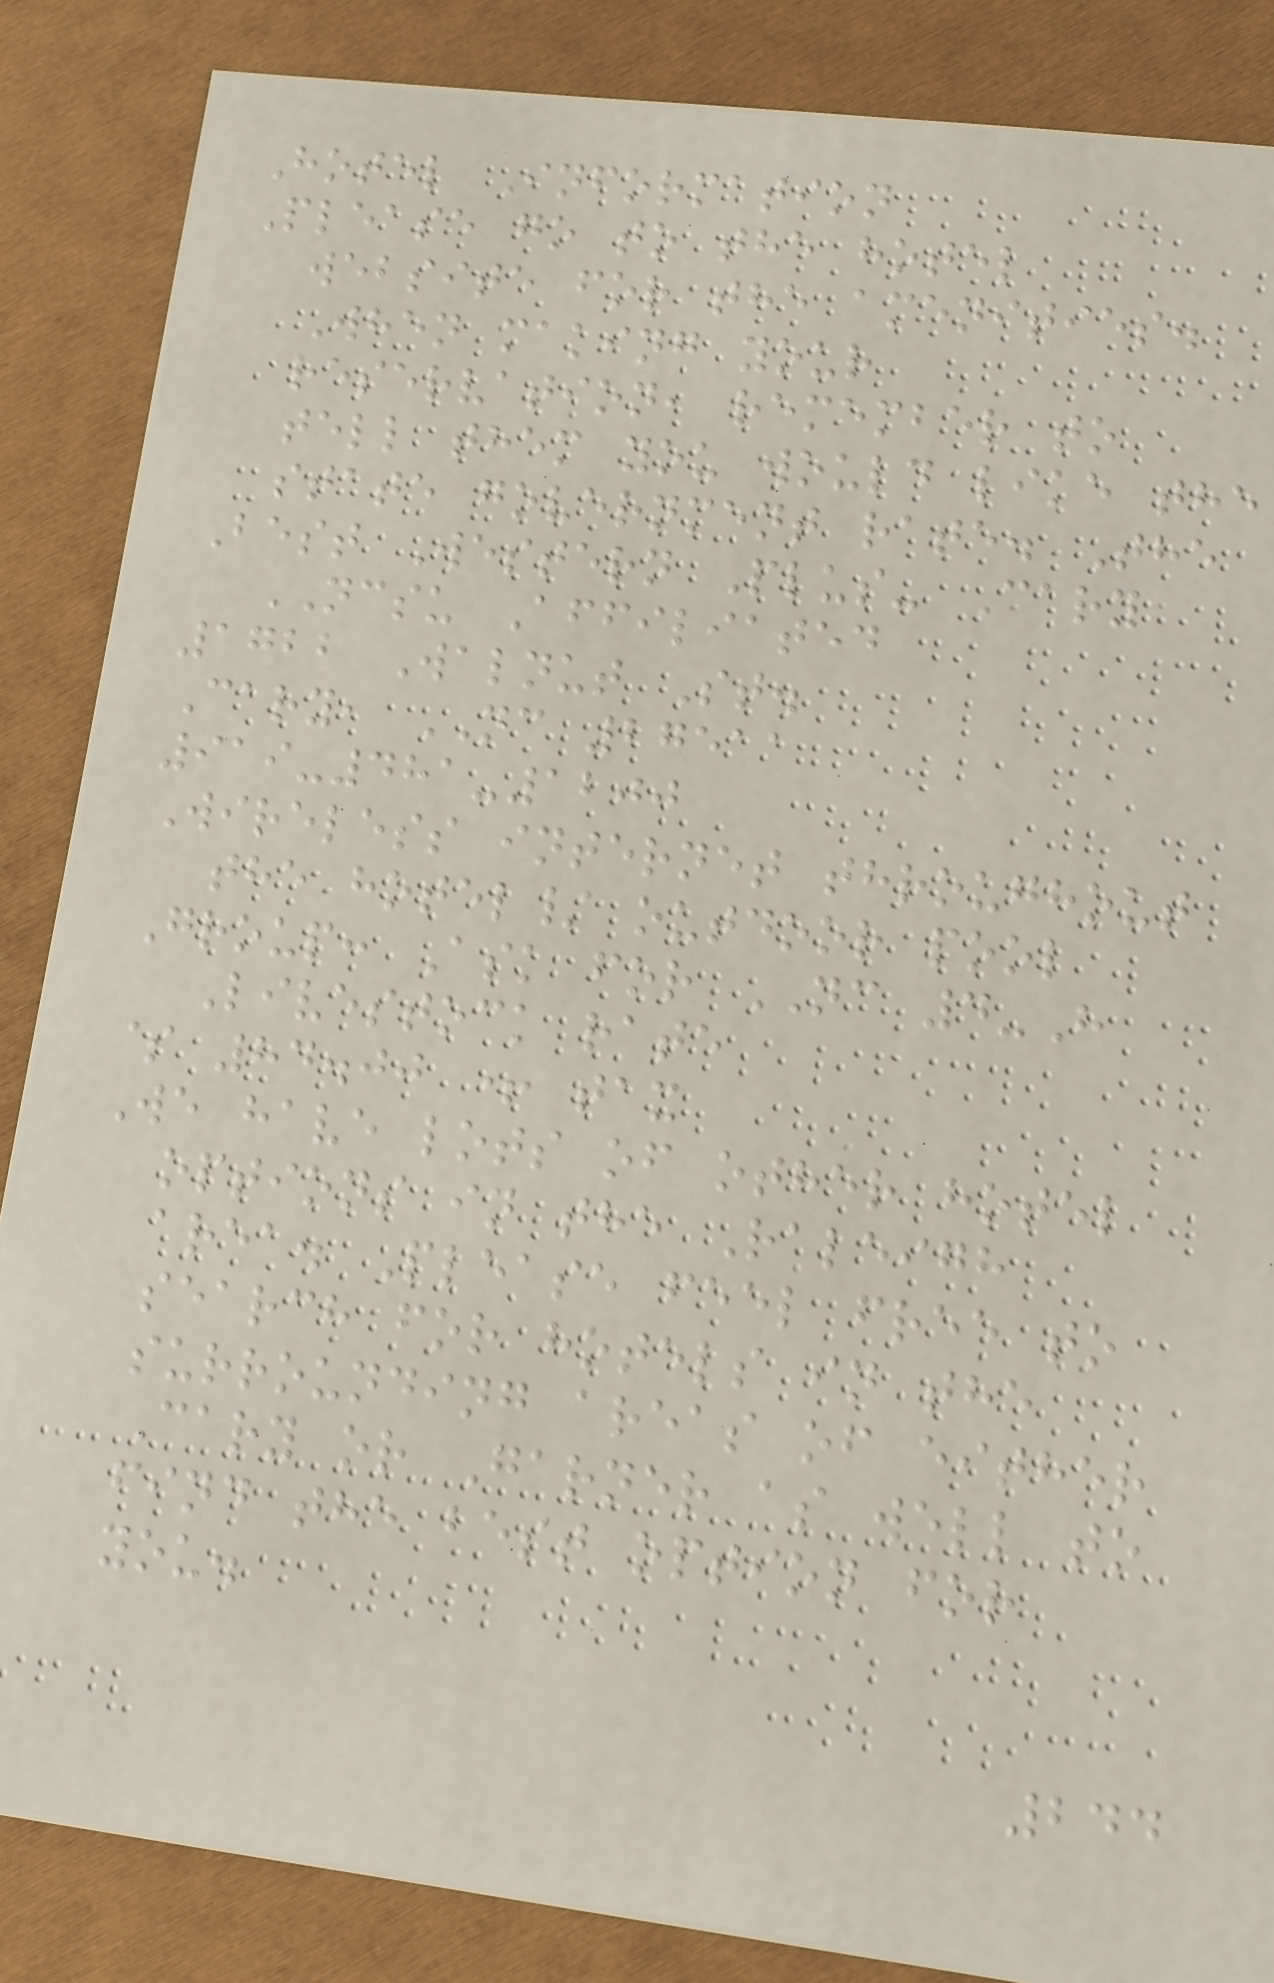Hotel Information
Please go to the hotel
website for the amenities.
When making your
reservation, remember to
tell them you would like the
state government rate. The
Best Western Plus- Cary
NCSU Affiliated
1722 Walnut St.
Cary, NC 27511
919-481-1200
Wireless internet throughout
the hotel/ outdoor pool
Group: Ask for NC 4-H
Livestock rate
$ 84.00 + tax
We have lots of other hotel
options in the Raleigh
area. Please feel free to
search for hotels in the
surrounding areas of either
Cary or Garner as well to
find the best option for
you.
244
